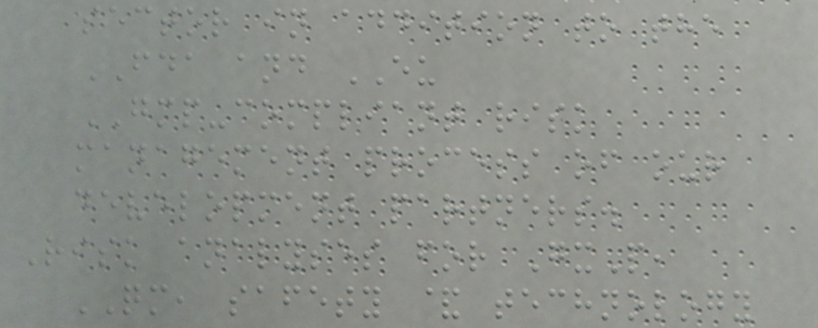sector in addition to the
FDA and EU
GMP-compliant risk
management process of our
development partners.
Risk analyses for GxP,
QM, safety & technology
